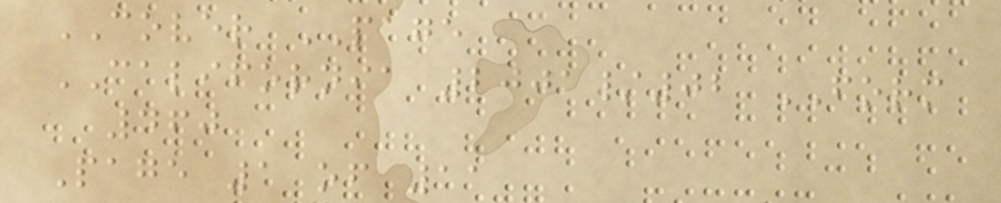COVER PAGE
CALIFORNIA 2001/02 FORM
460
Page 1 of 11
